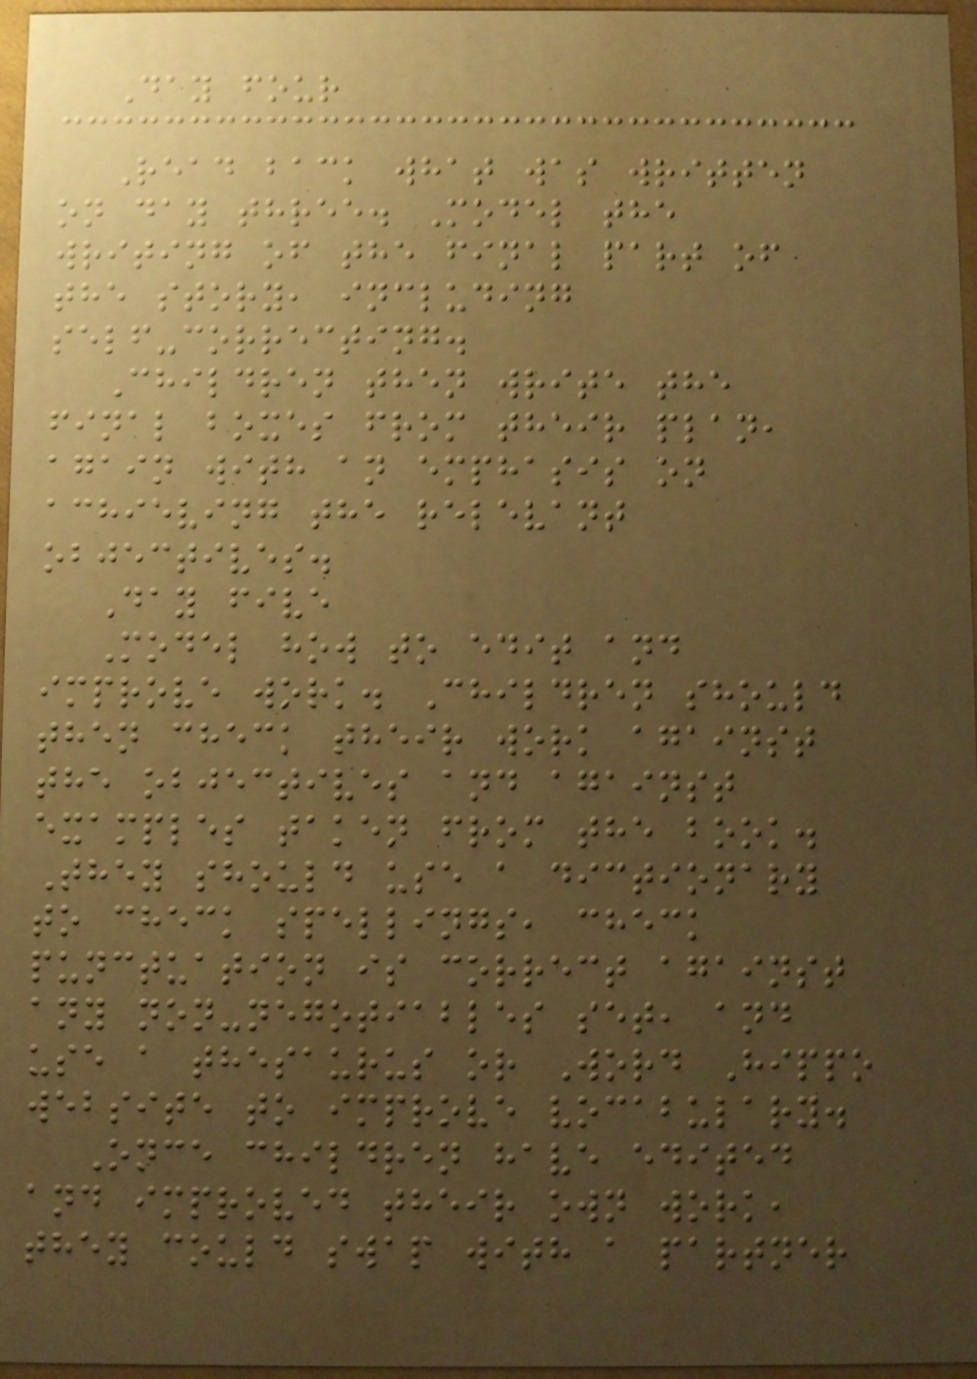Day four
Read back what was written
on day three. Model the
writing of the final part of
the story, including
self-correcting.
Children then write the
final boxes from their plan,
again with an emphasis on
achieving the relevant
objectives.
Day five
Model how to edit and
improve work. Children should
then check their work against
the objectives and against
examples taken from the book.
They should use a dictionary
to check spellings, check
punctuation is correct against
any non-negotiables set, and
use a thesaurus or Word Hippo
website to improve vocabulary.
Once children have edited
and improved their own work,
they could swap with a partner
